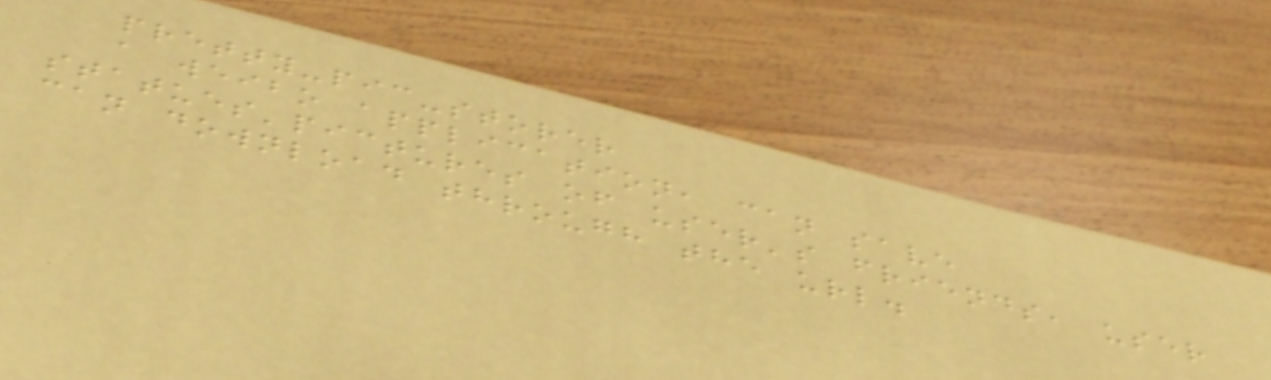pretty-pic-storer
a weibo application, can save
statues'pictures of user's friends, user
can download through the url.
